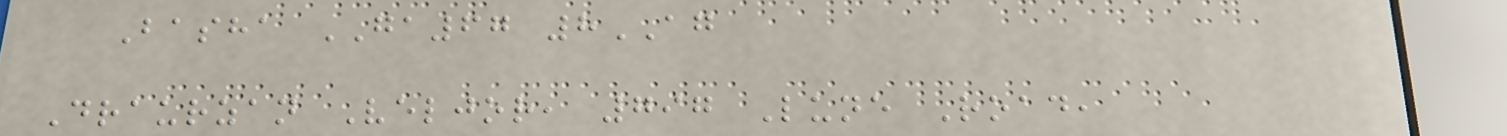Basha GA67 8AG
Draurzan Veljor, 797 Lune Road,
